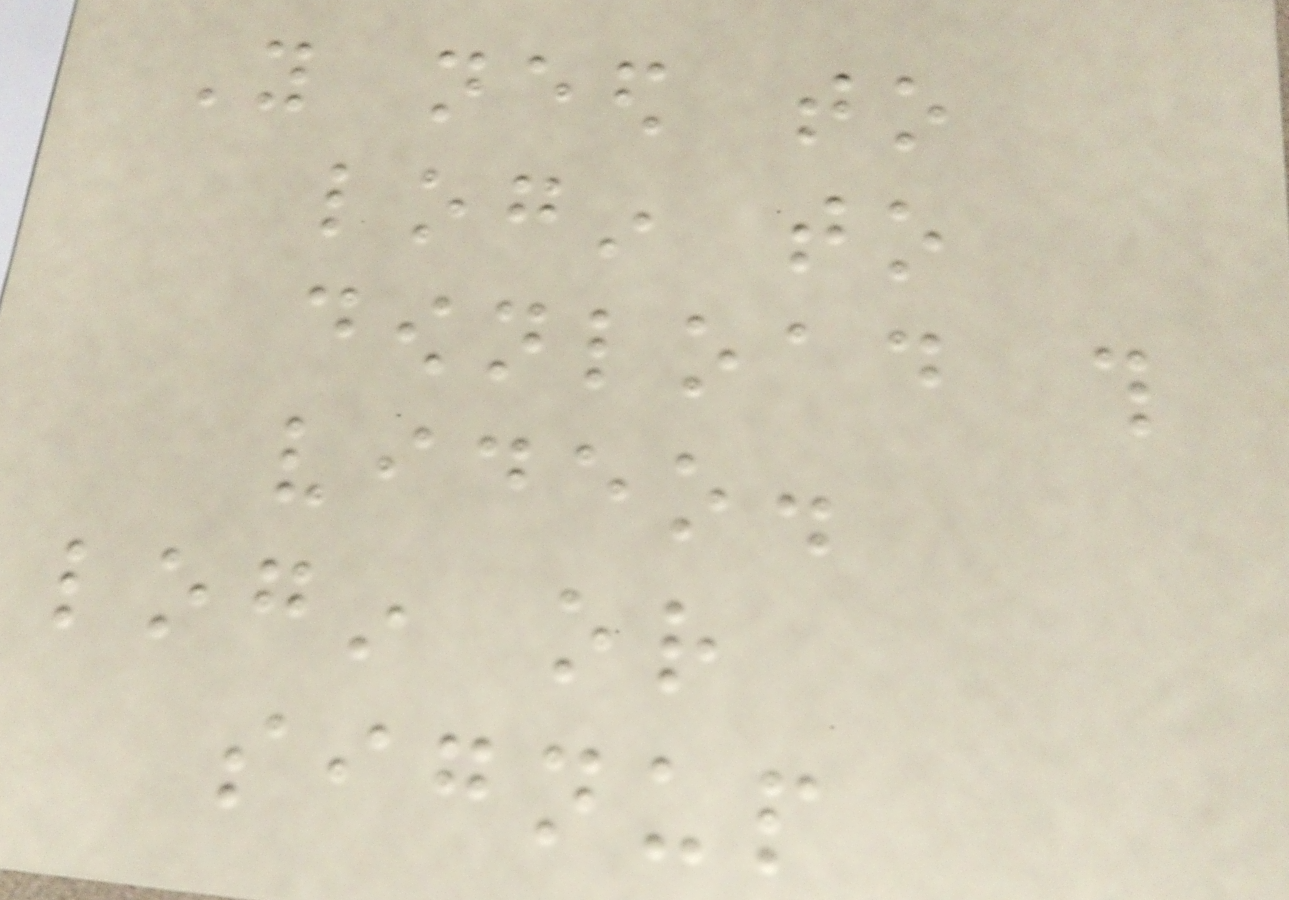You need to
login to
download this
video.
login or
signup
